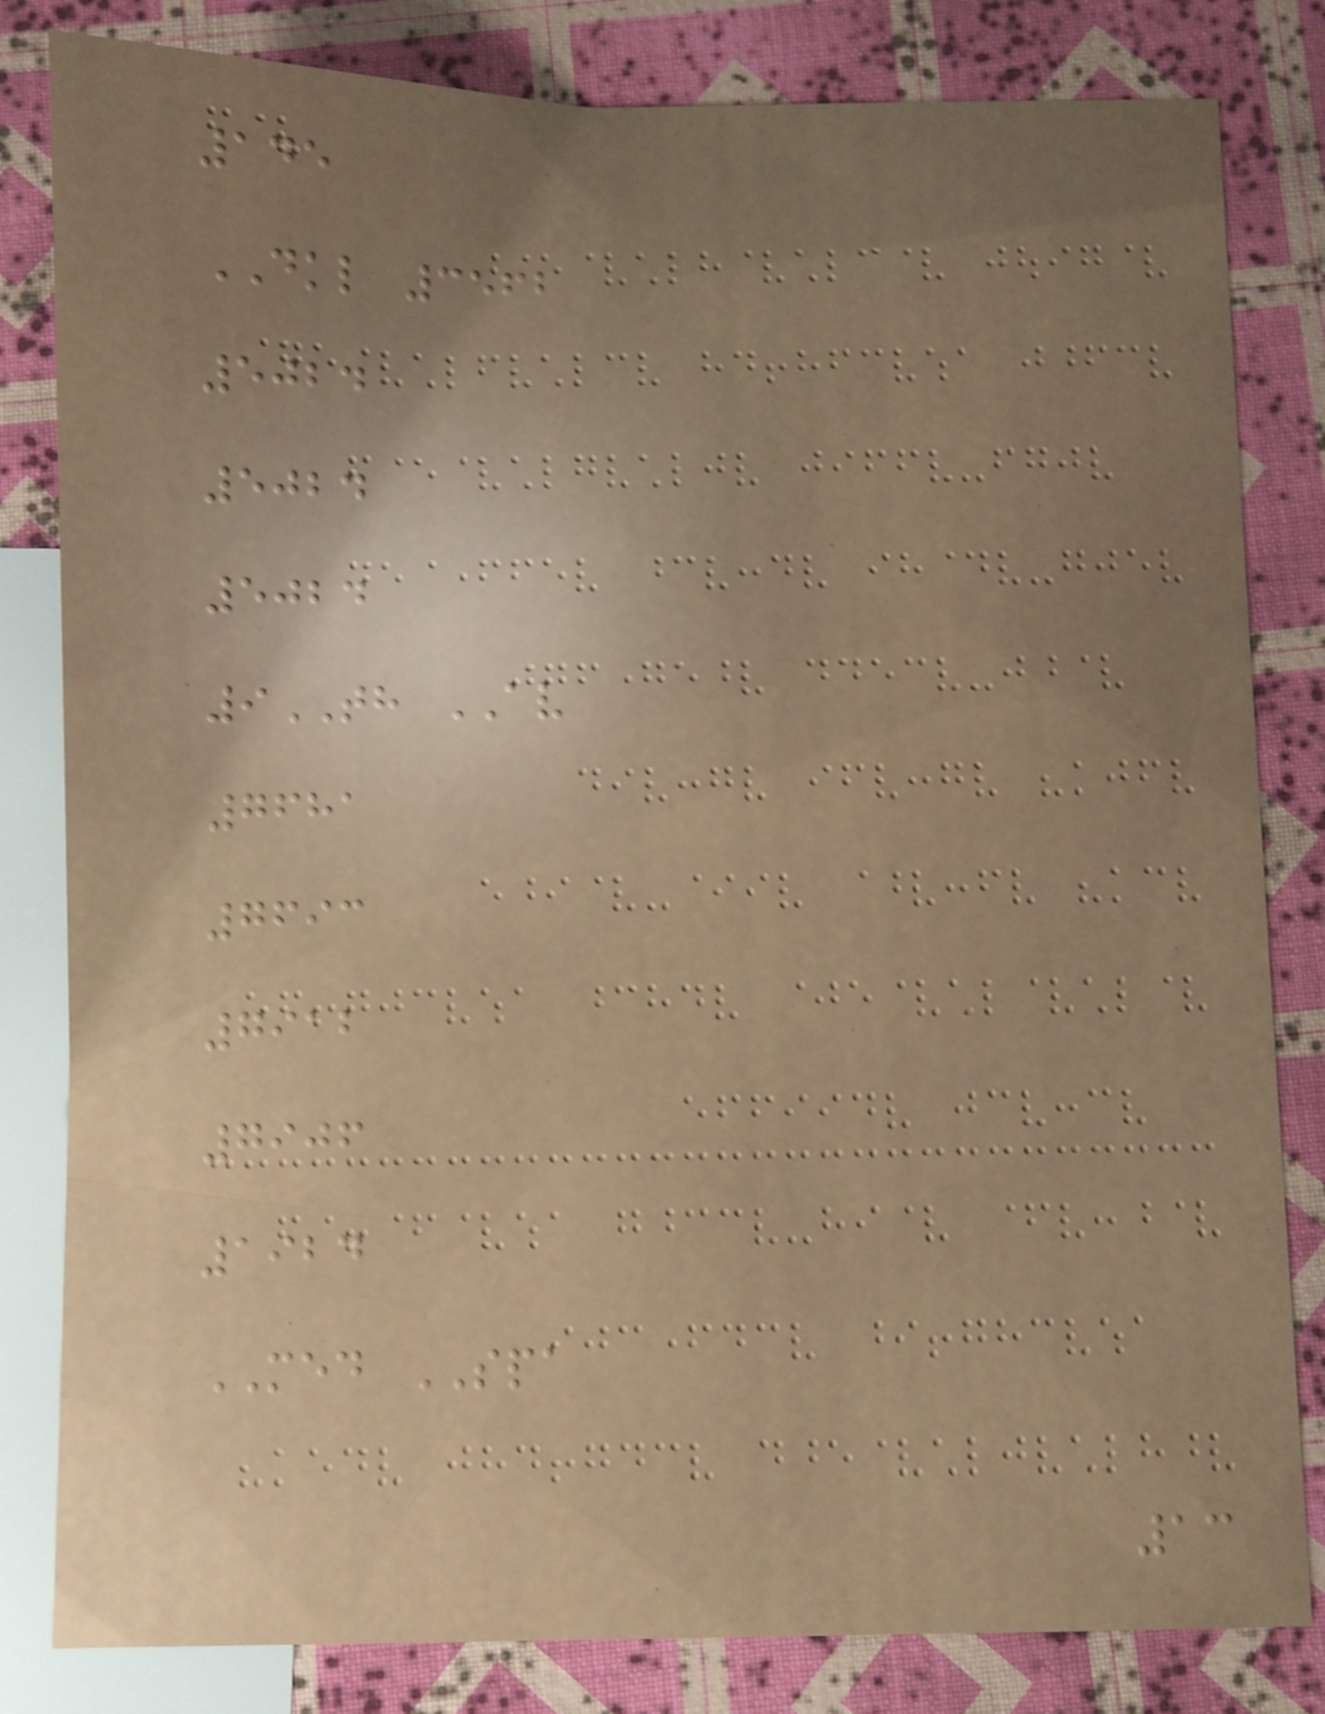145
DKL 3562
5024
5024
5024
9TH AV
7681
7693
7912
7906
1924
MED SPA
13
